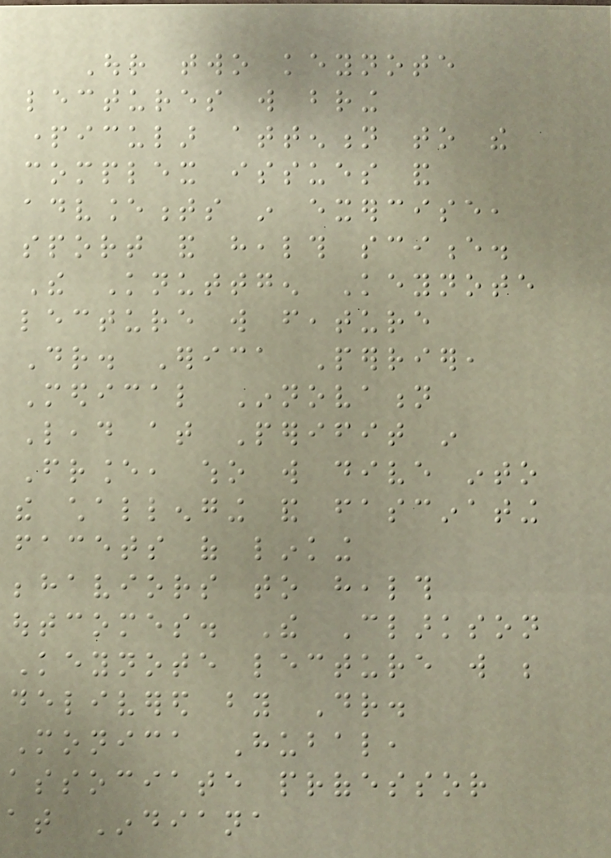Our two keynote
lectures will bring
particular attention to the
complex issues and
advancements in exercise,
sport and health science.
The Knuttgen Keynote
lecture will feature
Dr. Erica Perrier,
Medical Innovation
Lead at Perifit in
France, who will dive into
the challenging and fascinating
facets of linking
behaviors to health
outcomes. The Clarkson
Keynote lecture will be
delivered by Dr.
Monica Hubal,
associate professor
at Indiana
